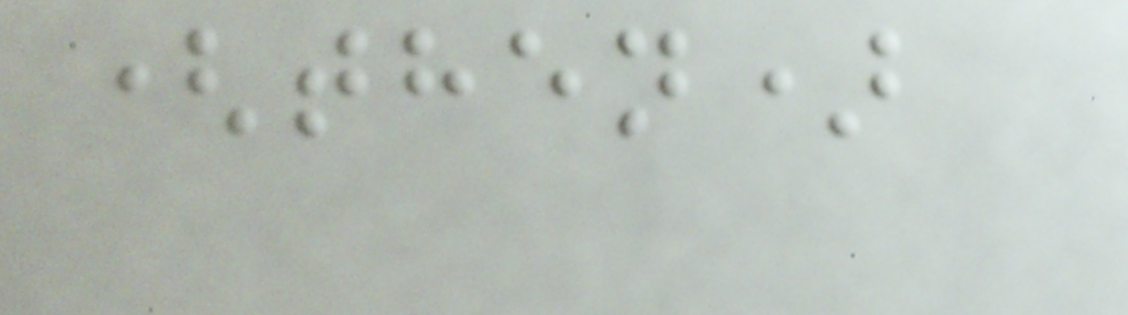(then)
